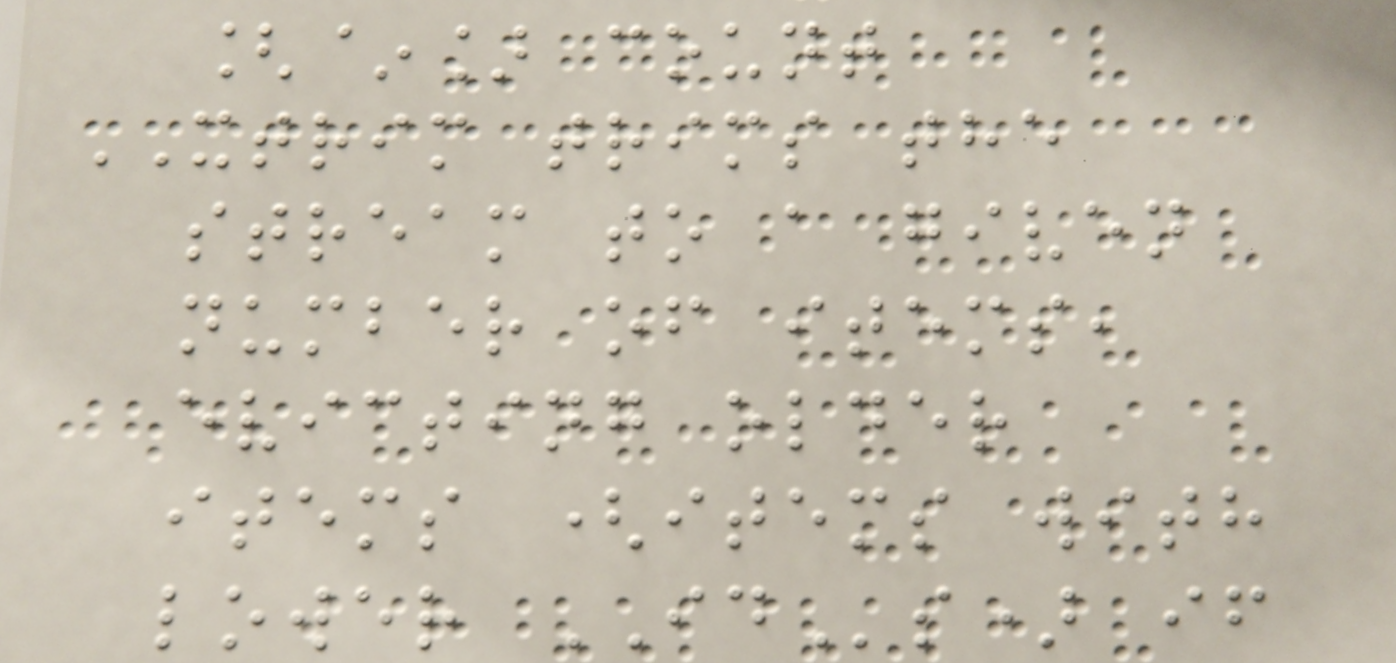[~] count
XTRIM trims the
stream to a given
number of items,
evicting older
items (items with
lower IDs) if
